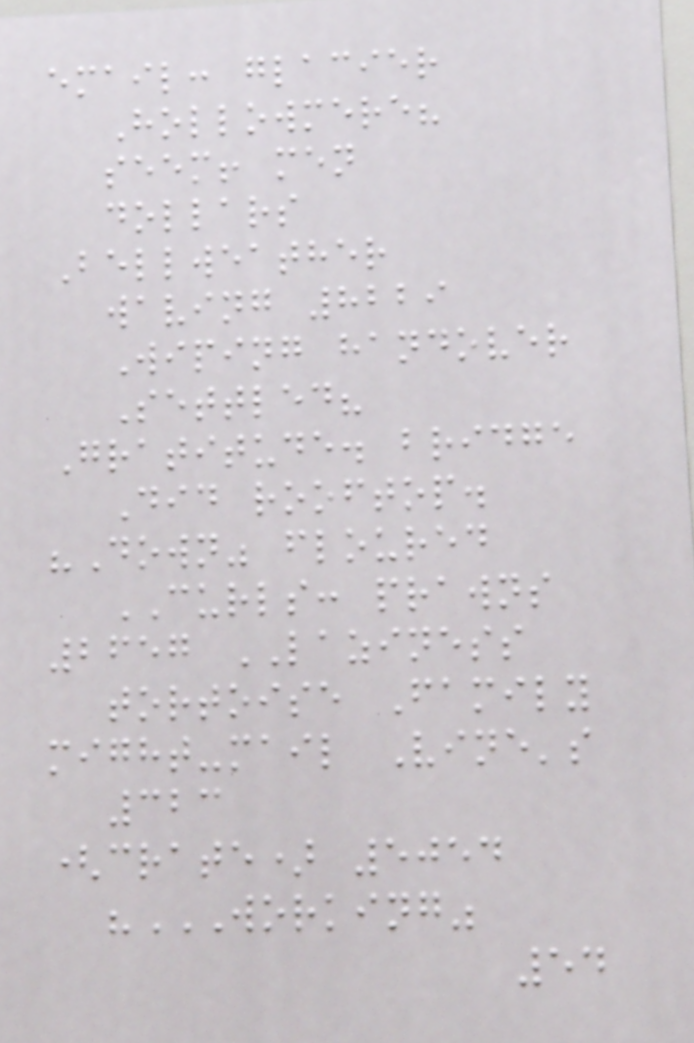email: glacier
Hollowmere?
seem! men
dollars
Bellweather
waving 8229
Wiping handover
Settled?
Gratitude. bridge
Did rooftop.
"Down" floured
CURLS: prawns
2657 LAZINESS
tortoise Family
might-mail Vine's
323
(crate) 5054
"WORKING"
54
